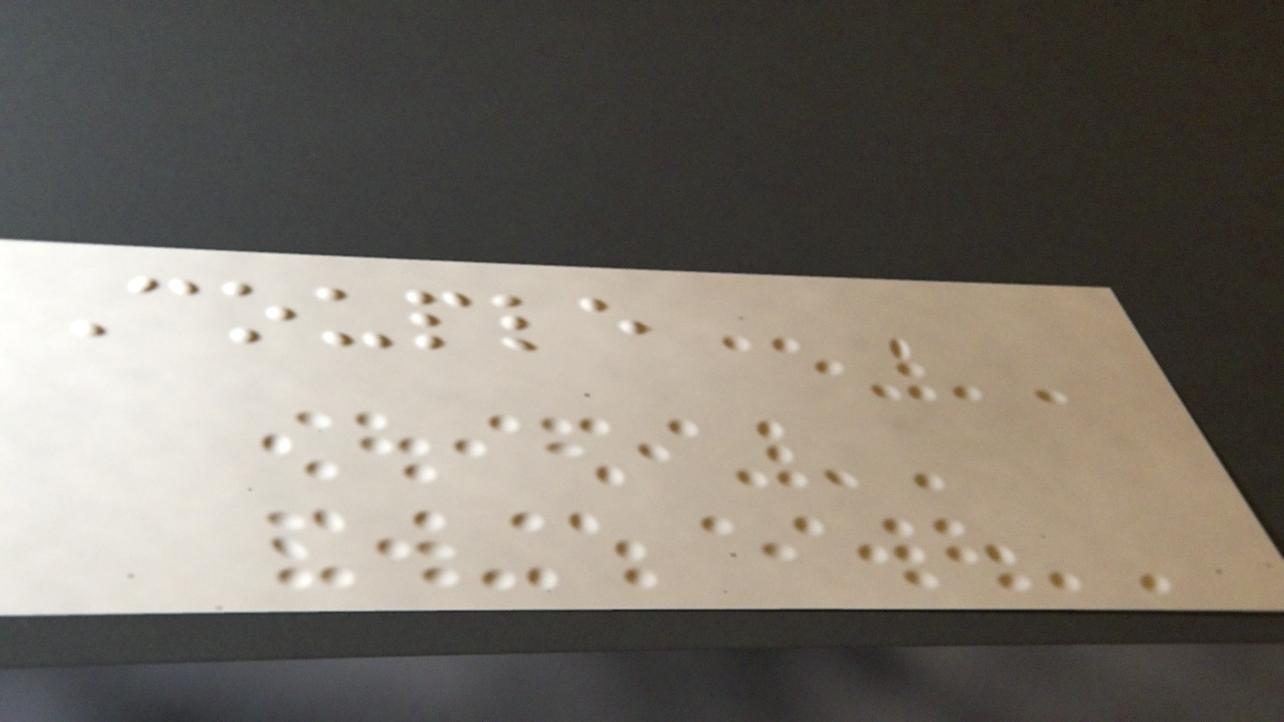Couple
